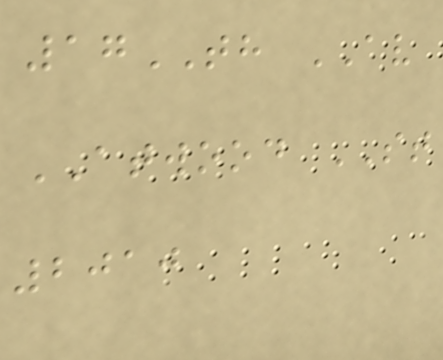17TH AV
ATWOOD ST
2010
